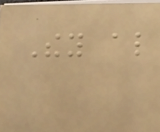They also
